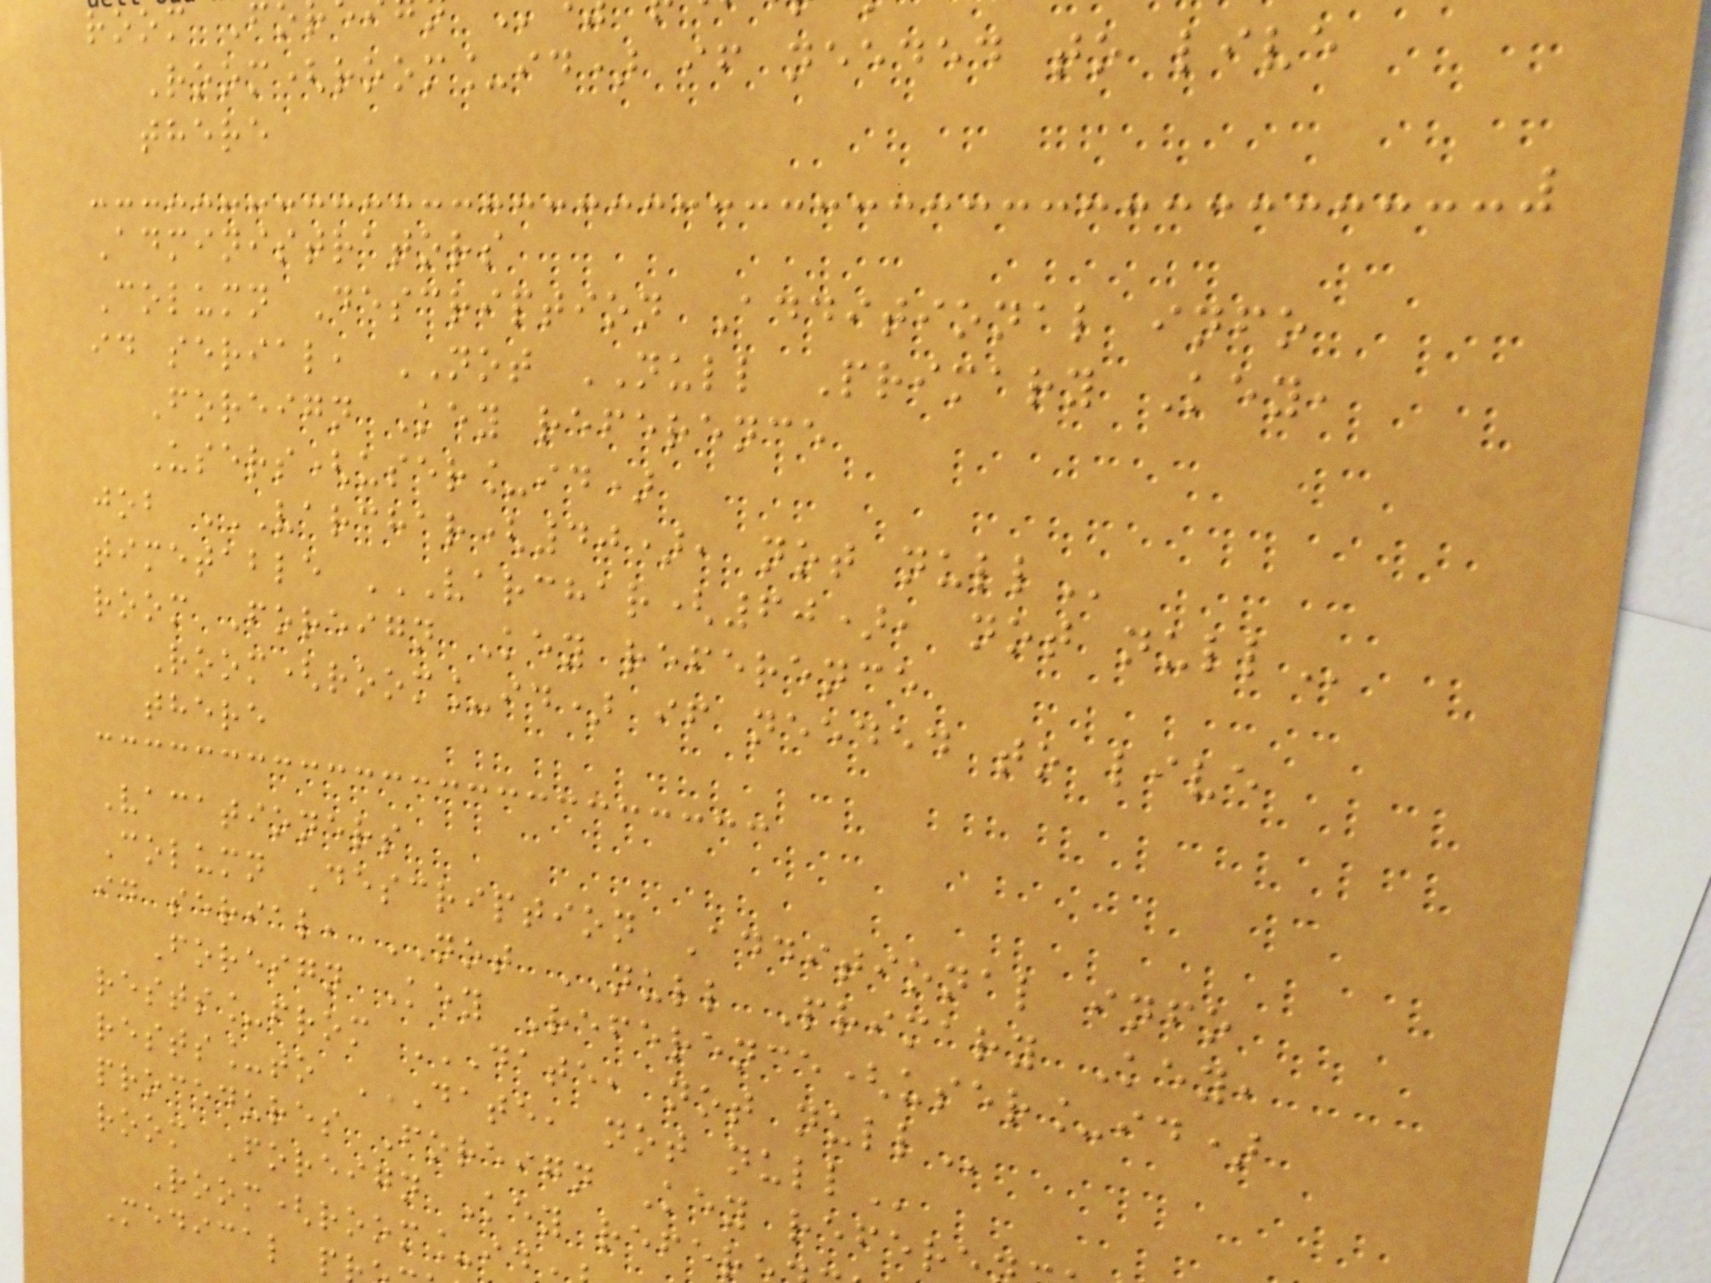room Fo
Room(room_id) if needed to live
there
Administrators
Column Description Additional info
id serial, NOT NULL Primary Key,
Foreign Key reference
Users(user_id)
job VARCHAR(40), NOT NULL
timetable VARCHAR(60), NOT NULL
room Foreign Key reference
Room(room_id) if needed to live
there
Vacationers
Column Description Additional info
id serial, NOT NULL Primary Key,
Foreign Key Reference(user_id)
rests_from DATE, NOT NULL
rests_to DATE, NOT NULL
procedures Foreign Key refer
room Foreign Key refer
Room(room_id
Medical p
